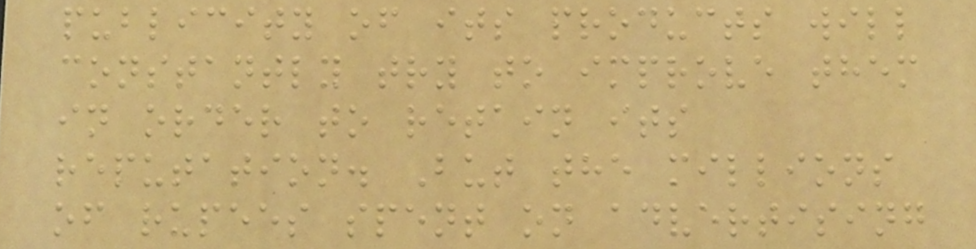publicity of its products will
constantly try to improve them
in order to retain its
reputation. But the millions
of rupees spent on advertising
